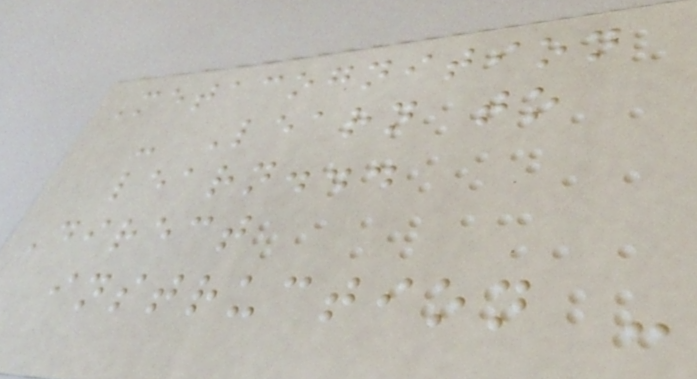Metacognition
- Learn to
learn...
Direct
instruction -
